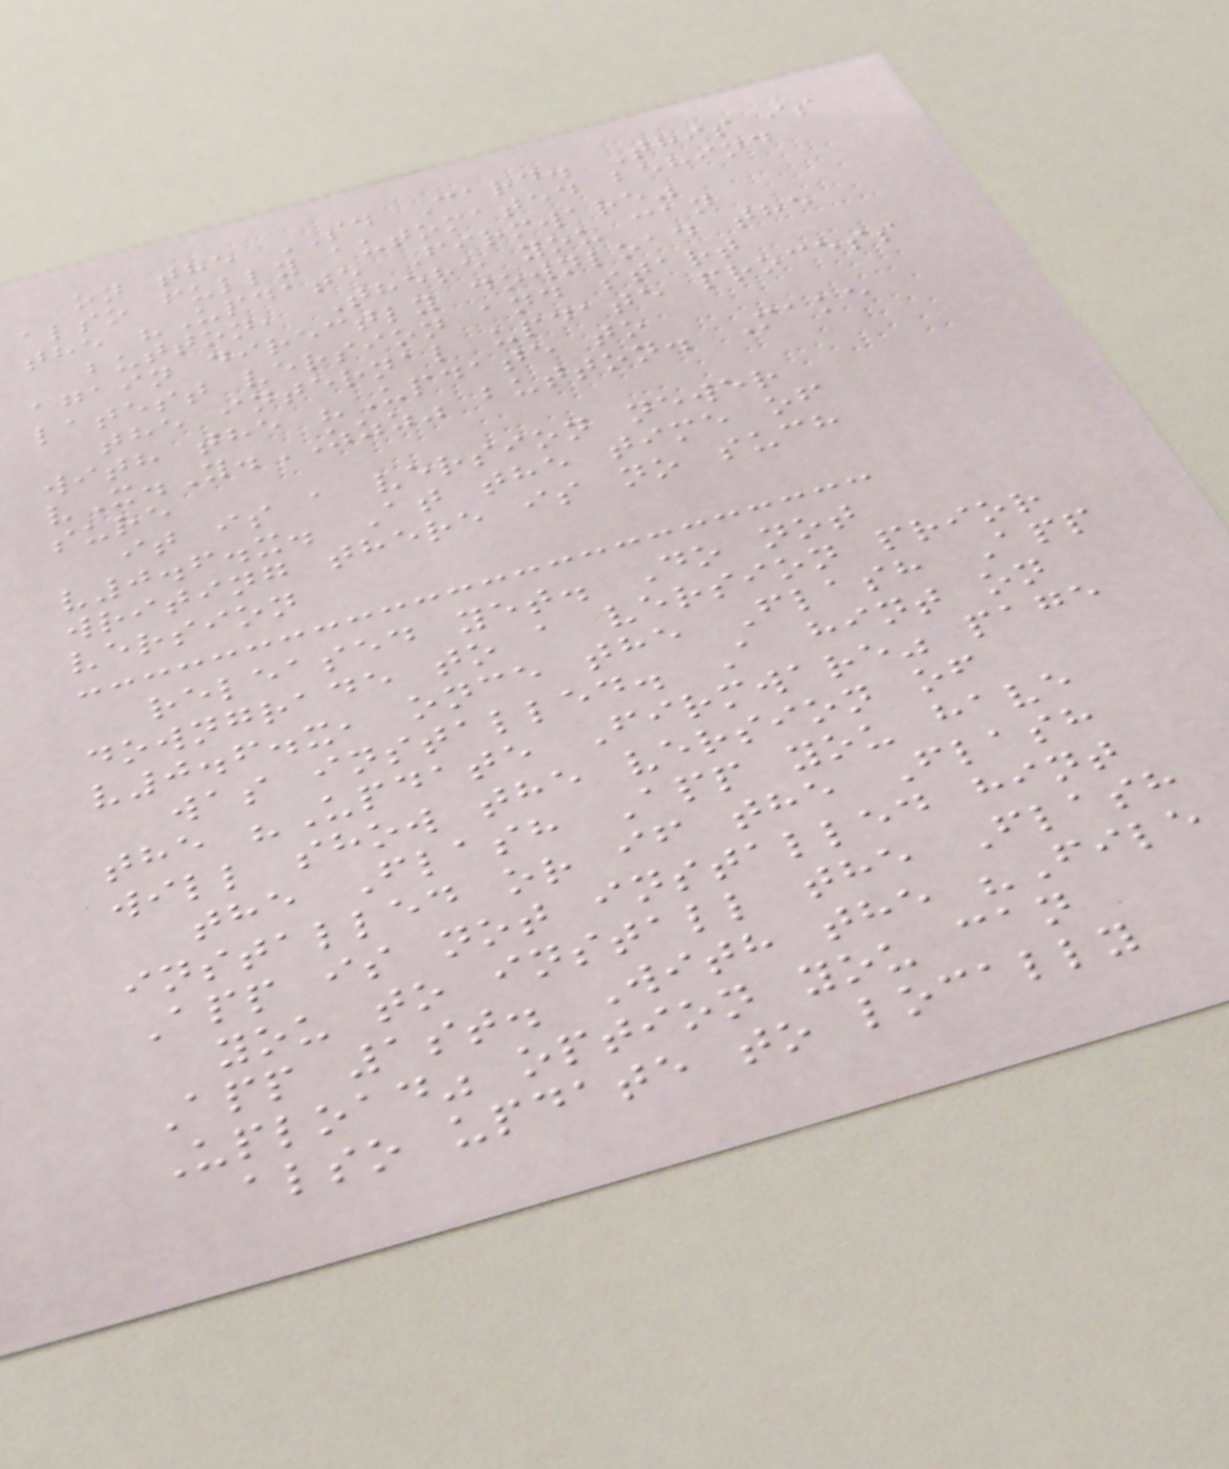on the SD Card. This is
also fully automated behind
the "Update Firmware"
button, There you can
again directly download the
latest version and start
the internal update process
with the "Update to
vX.Y.ZZZ" button. Make
sure
it is a version newer
v0.6.x. At the time of
writing there is no such
version
released yet. Do not
downgrade to a version prior
v0.6.x, once the Flash App
was installed. A hint on
the "Update Firmware" page
will show the version of
the Flash App you have
installed or if the Flash
App is not installed hint
you to install the Flash
App 1st. With the "File
Upload" option you can
also update to locally
